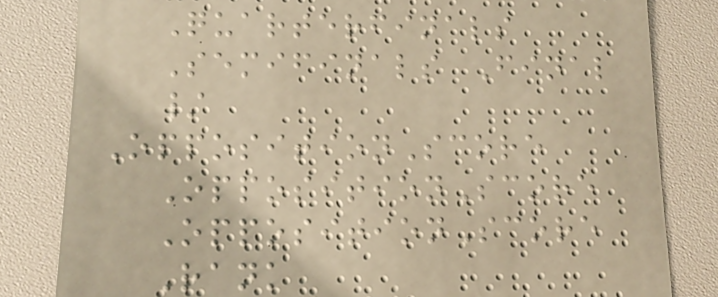Quarterfinals
Semifinals Final
/
OppositionScore
OppositionScore
OppositionScore
Rank
